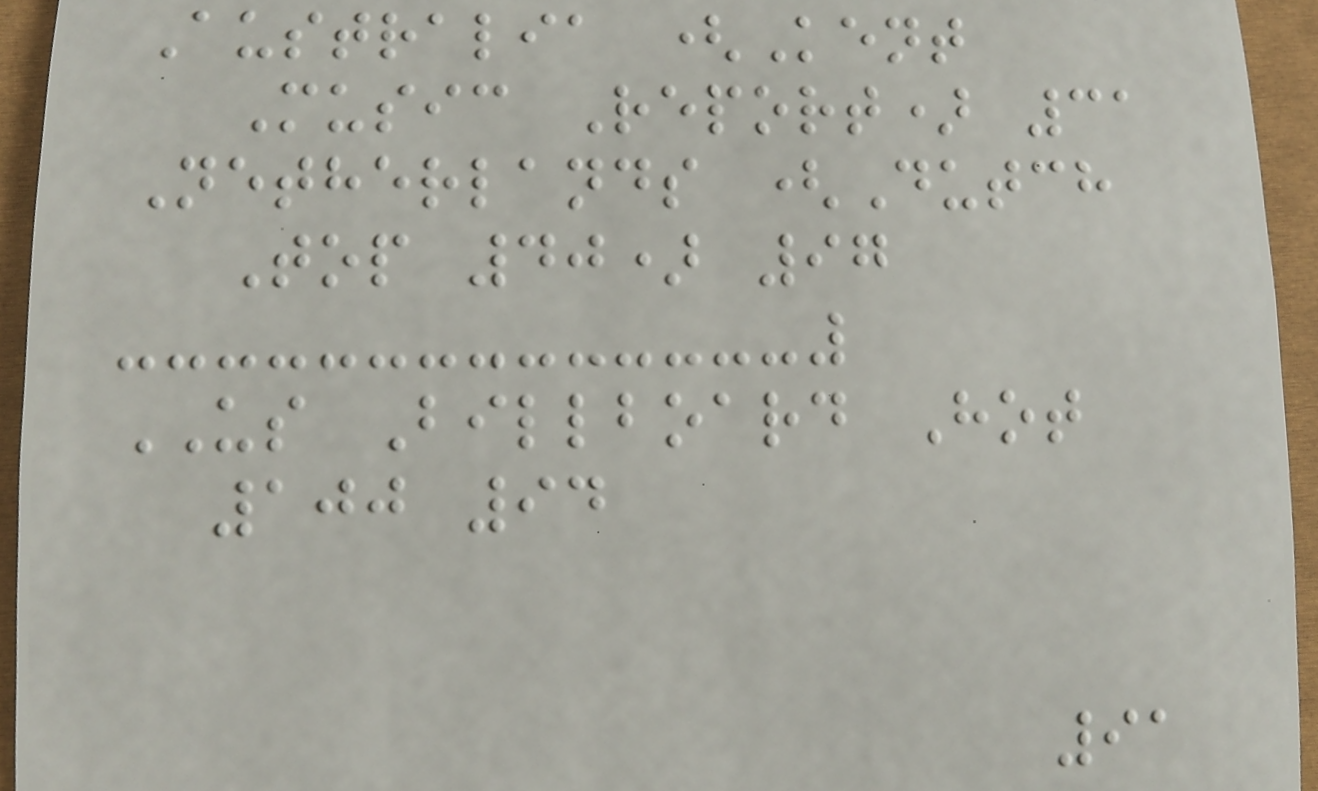Australia (Kent
Music Report) 31
Netherlands (Dutch
Top 40) 97
US Billboard Hot
100 94
91
